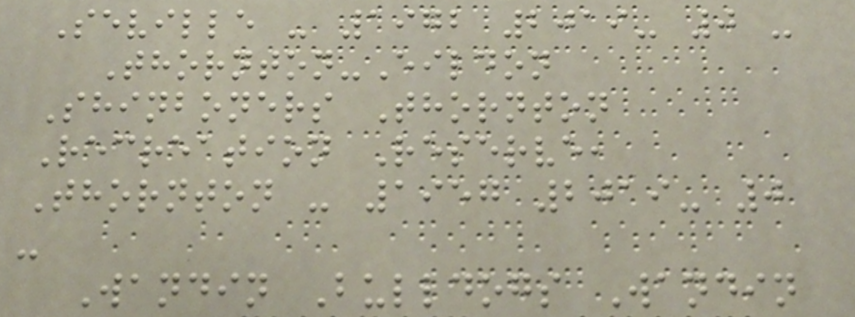Seville - 1972 2019- 0 -
Thornton-Eildon
Shinboners Thornton
Recreation Reserve,
Thornton - 1957 2019- 0
-
Wandin Bulldogs Wandin
